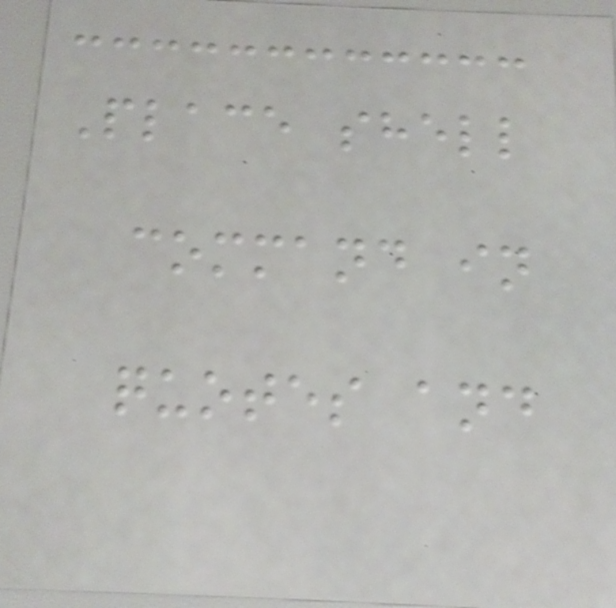Place shell
command in
quotes and
